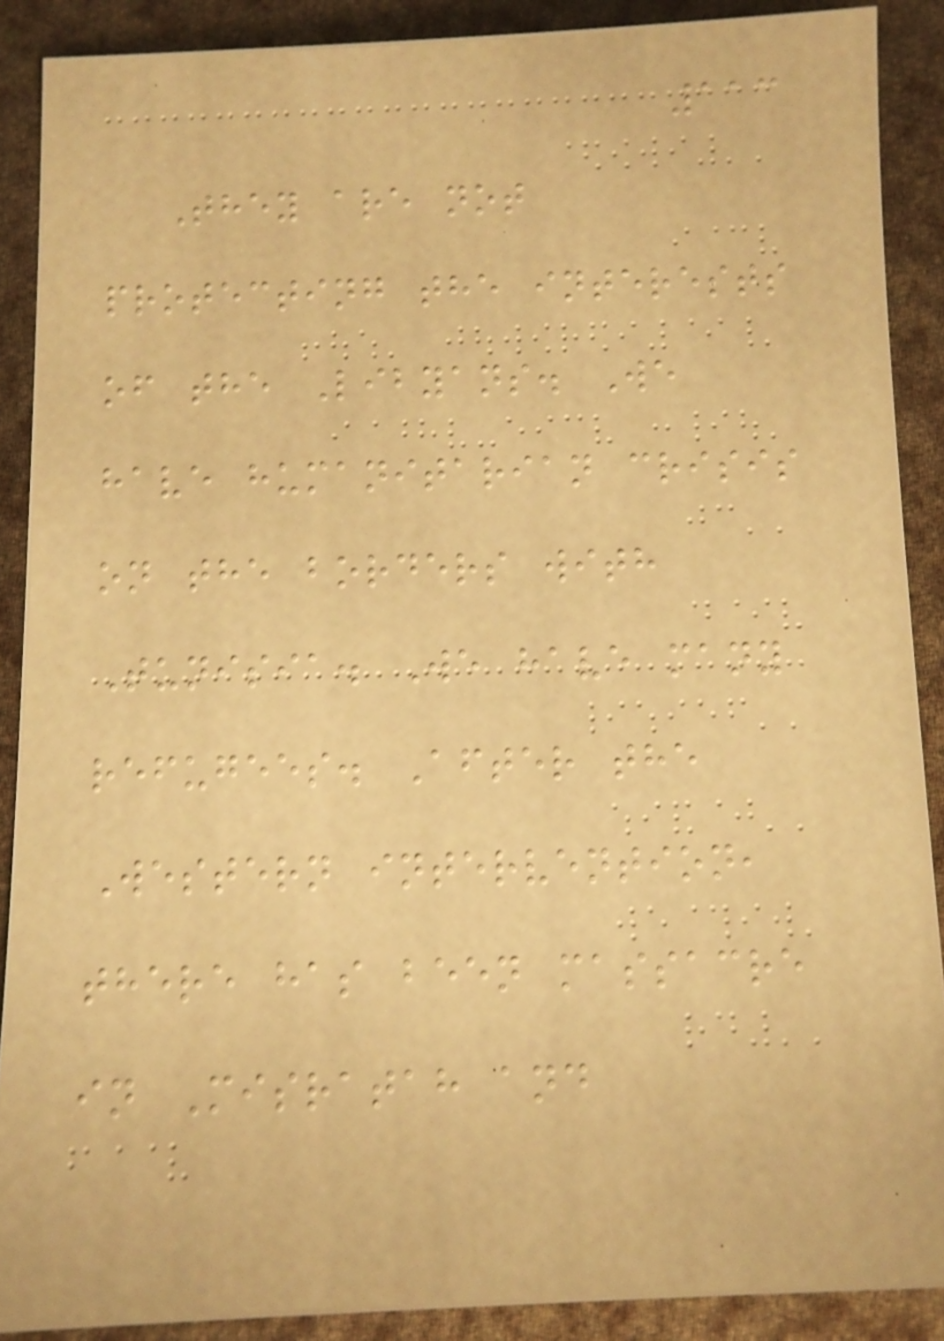113
They are not
protecting the interests
of the Libyans. We
have humanitarian crisis
on the borders with
Tunisia. We have many
refugees. After the
Western intervention,
there has been massacre
in Misratah and
